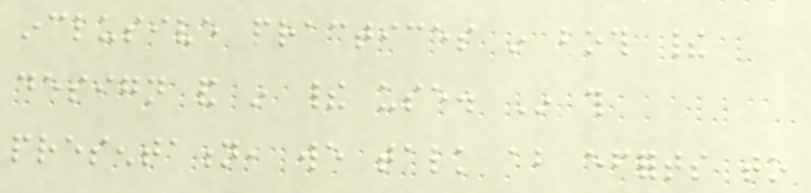inclusive practices in both their
design and in their use. In this
presentation, we talk about efforts to
